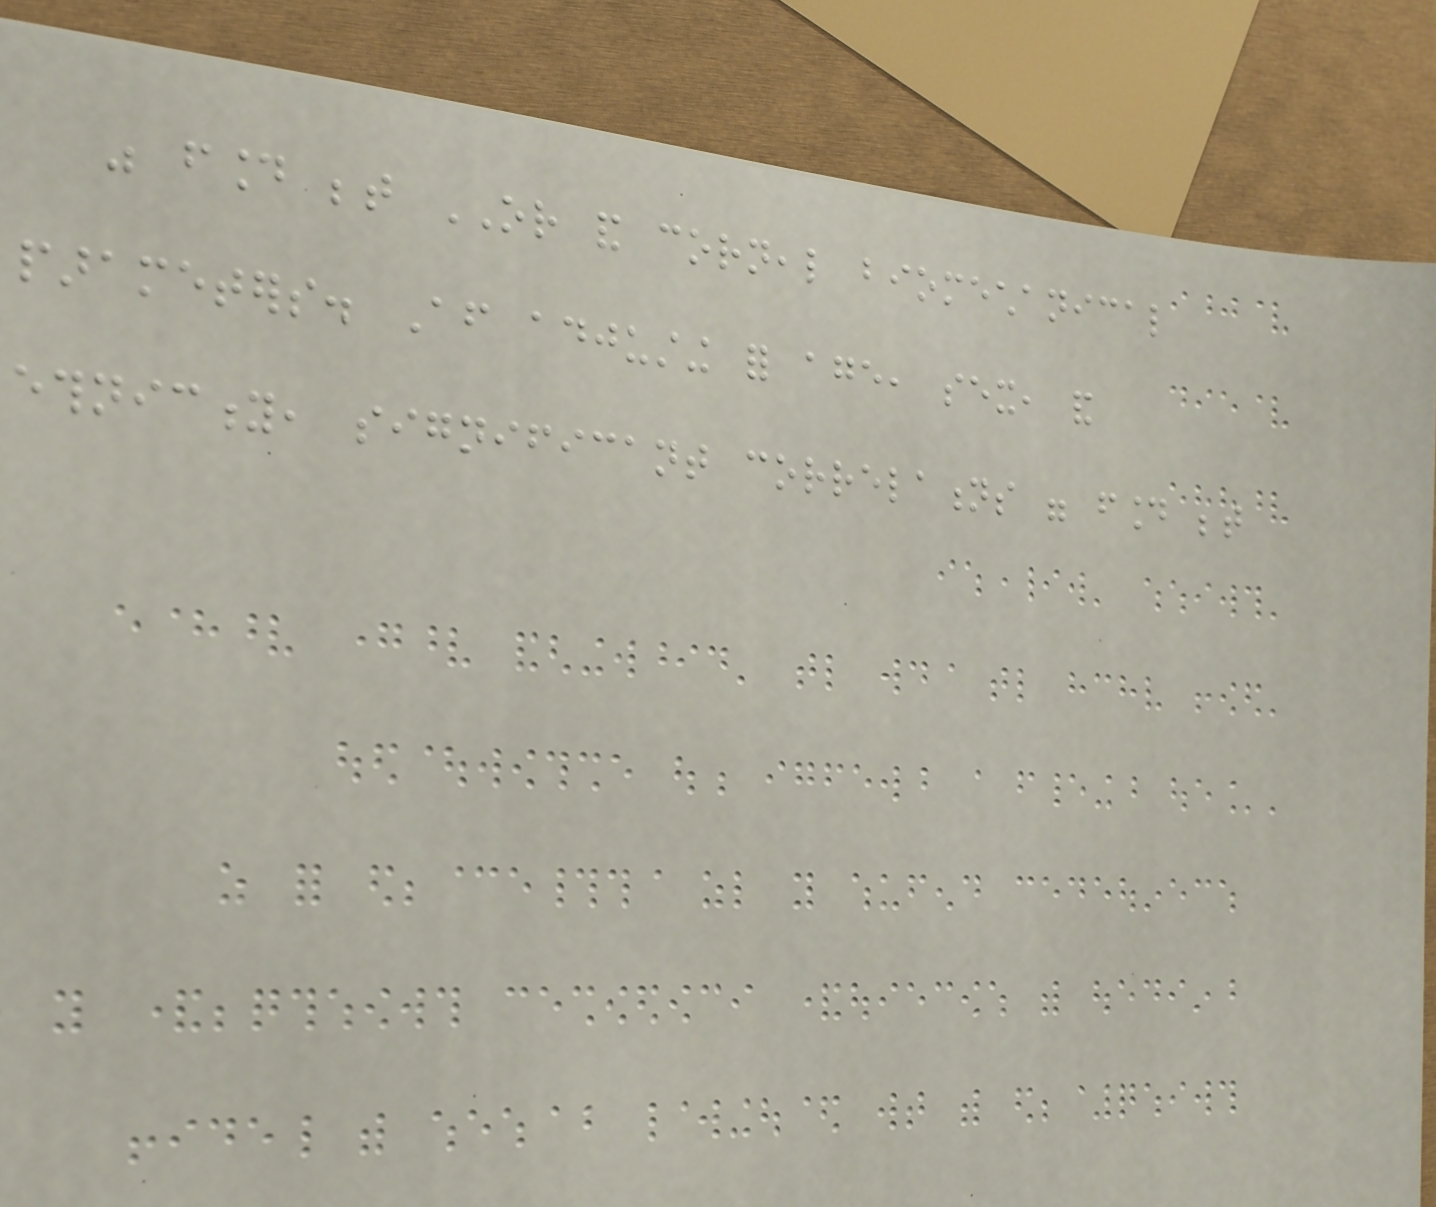was found between OR and corneal biomechanical
parameters. After adjusting for age, sex, and
ethnicity, significant correlations were found between
